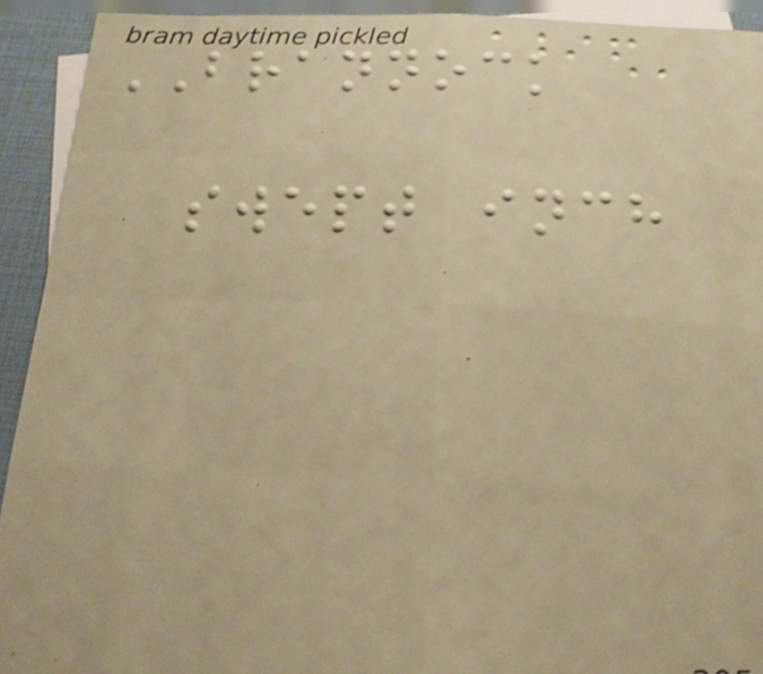BRANNOCK
swept inch
